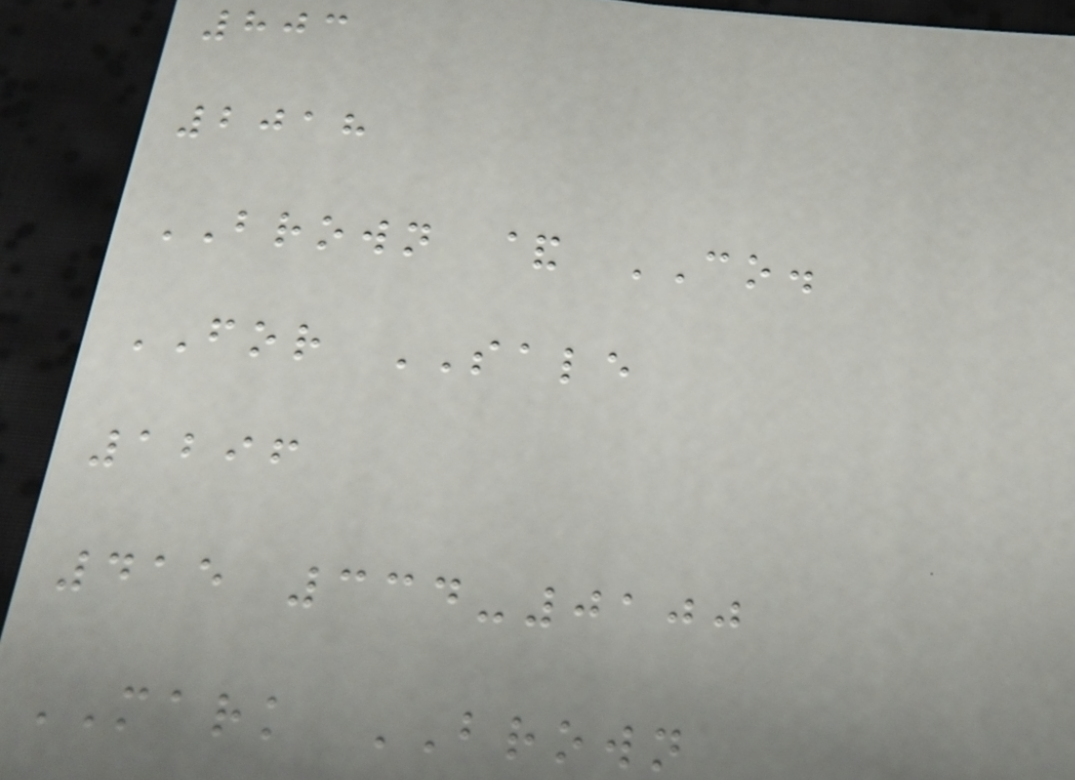803
2018
BROWN & CO.
FOR SALE
1296
415 334-0100
MARK BROWN
